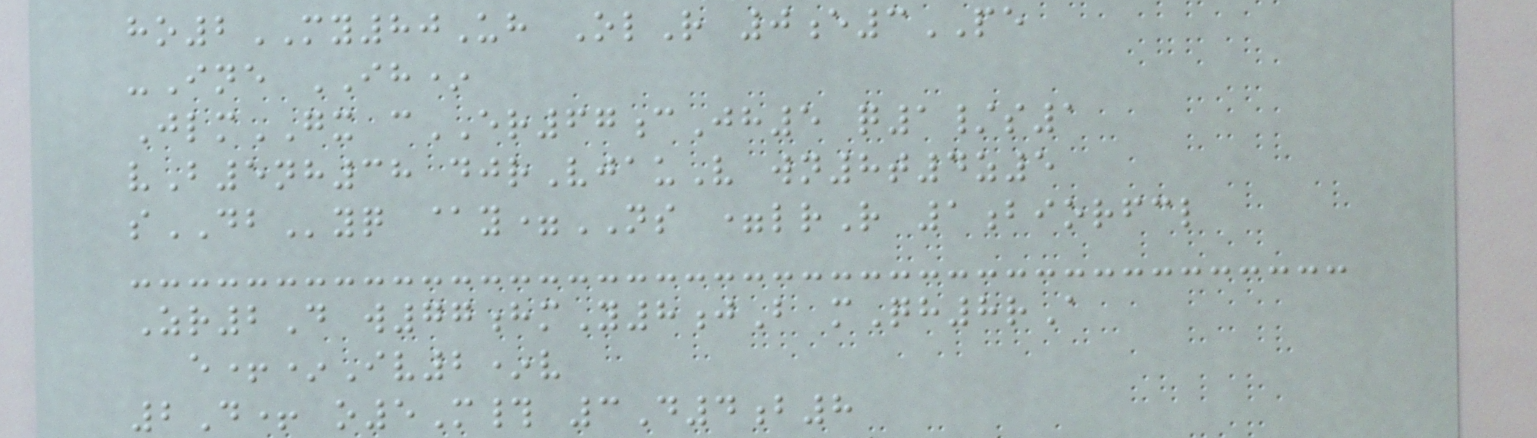ho2MY80Uh OlR 0e3PE
-Ine IH*
JlmGX cER67cJh5 q1/s1
vB5nh38 djrVjauV wn8t4z5
sDByq @y=NS =lrR 1biorfcl
Zr2D w77hmY8jB mQh8rA
e+*Iv2*v
2D+ o5M# 3D4b8
